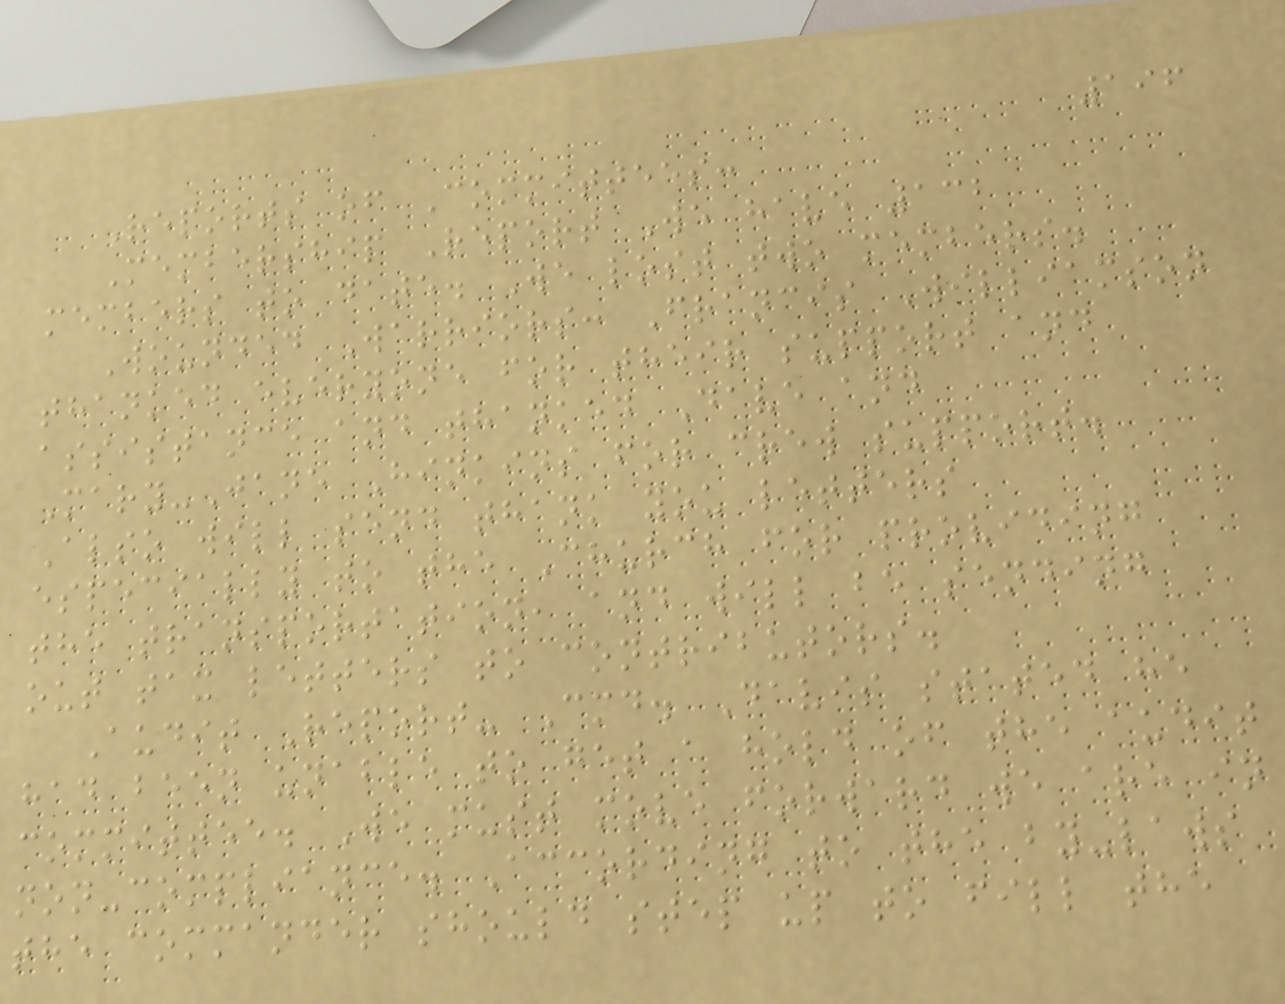196
Reports of Committees:
Membership Report We have 132
members to date. We lost two members.
Wounded Warriors: Francis Williamson
thanked everyone for their support and
assistance and thanked Dave and
Mary-Jane Hinkins for crew support.
Also will send thank you letters
especially to the Church for providing
the transportation, and will be sending
out tax letters to contributors.
Audit Report- Cmd. Davis stated he
had been unable to get a hold of the audit
committee. We must move forward we are in
non-compliance. According to the by-laws
the commander should step up to fill the
